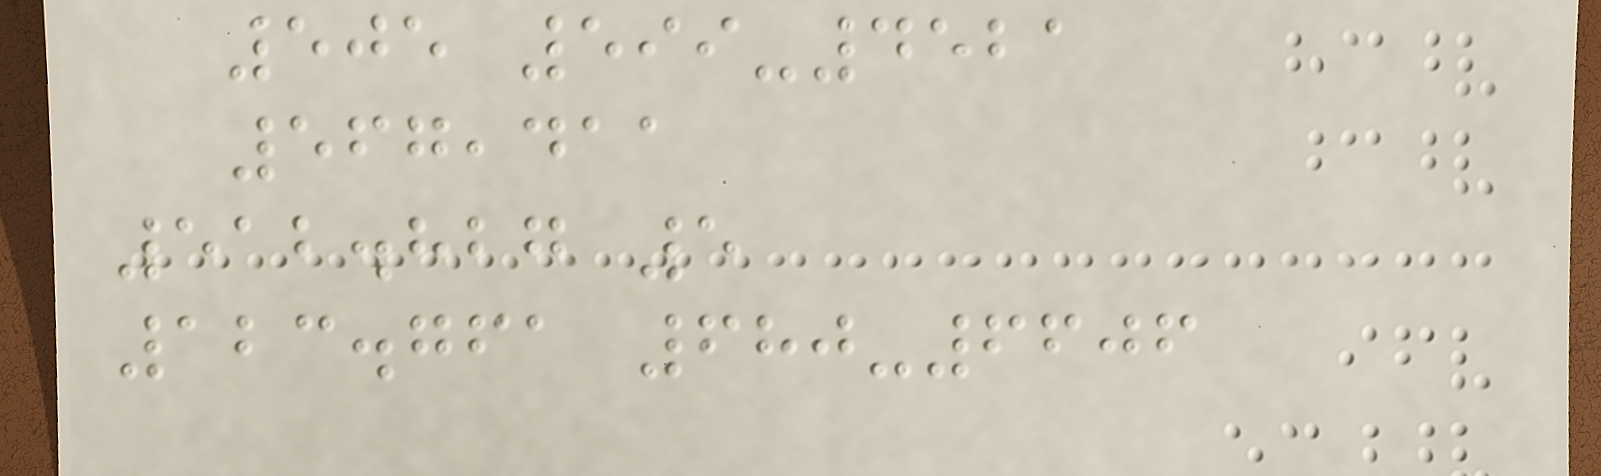505 599-4521
567,411
512.827 5
123.761 680-6606
